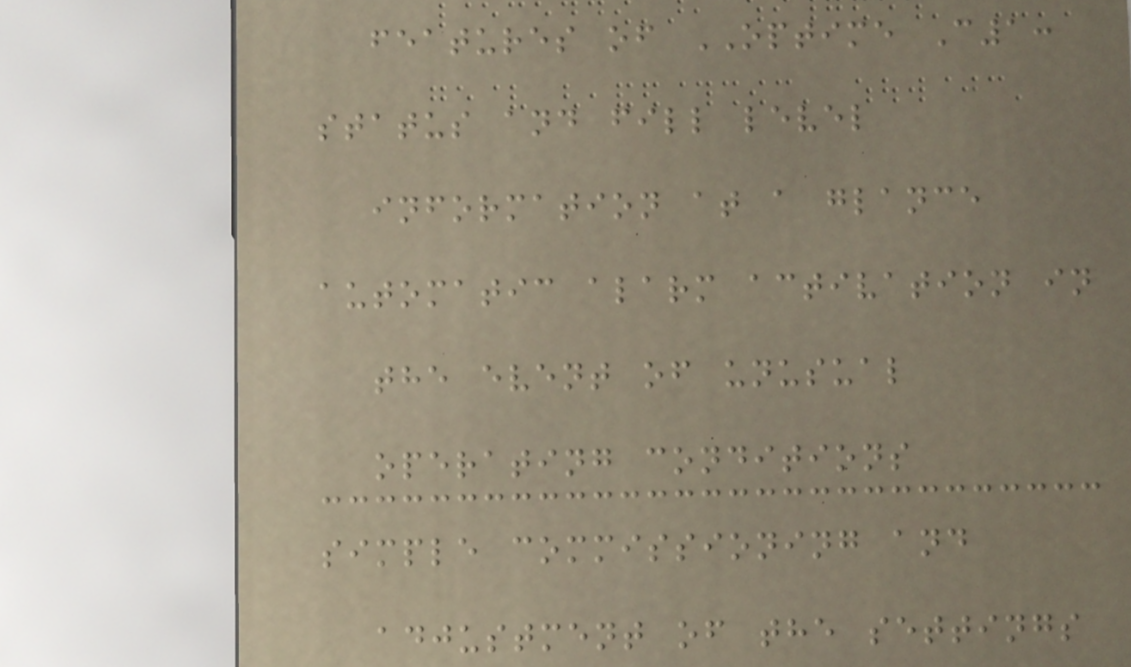features of OPTIME C1:
status and fill level
information at a glance
automatic alarm activation in
the event of unusual
operating conditions
simple commissioning and
adjustment of the settings
